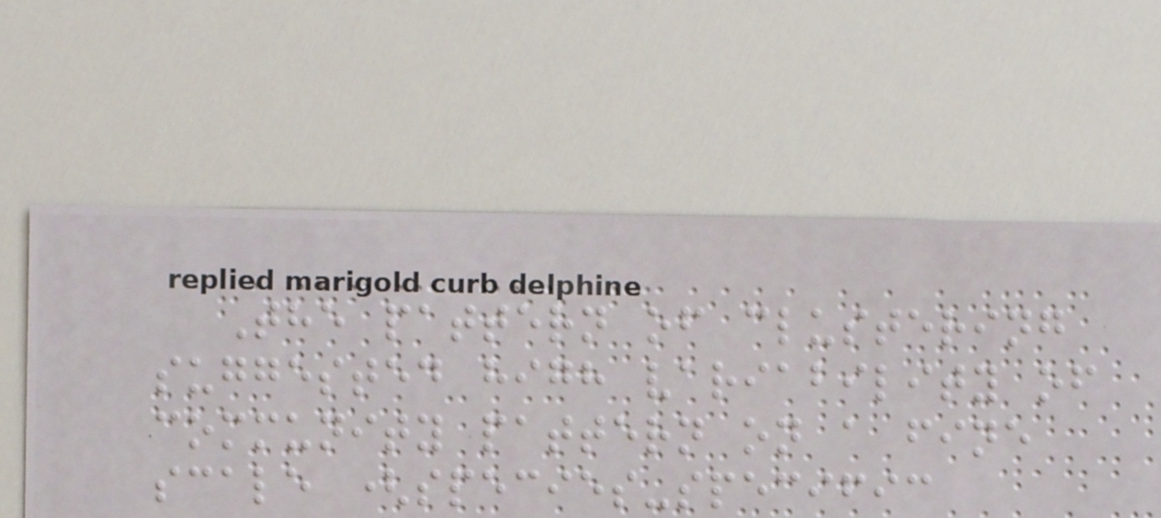The pattern of clustering
suggested high variability of
community pattern on a fine
scale (species-specific
